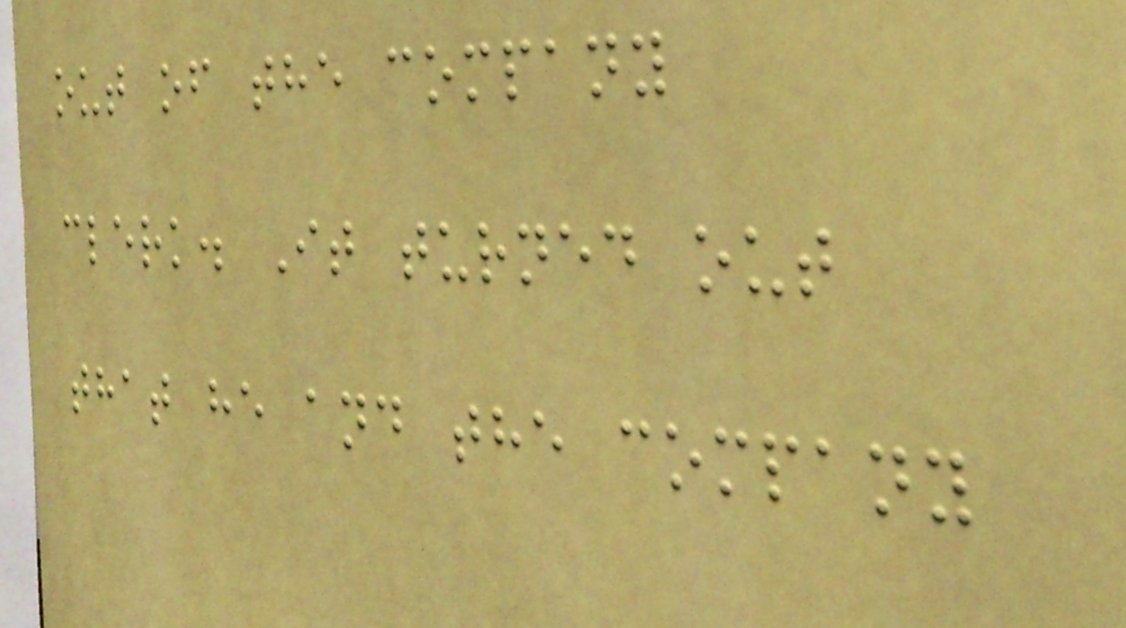out of the company
clerk. It turned out
that he and the company
